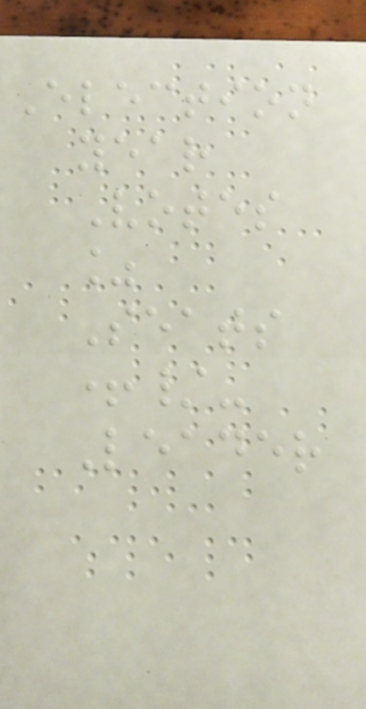Election
year
Votes
%
Seats
+/-
Leader
